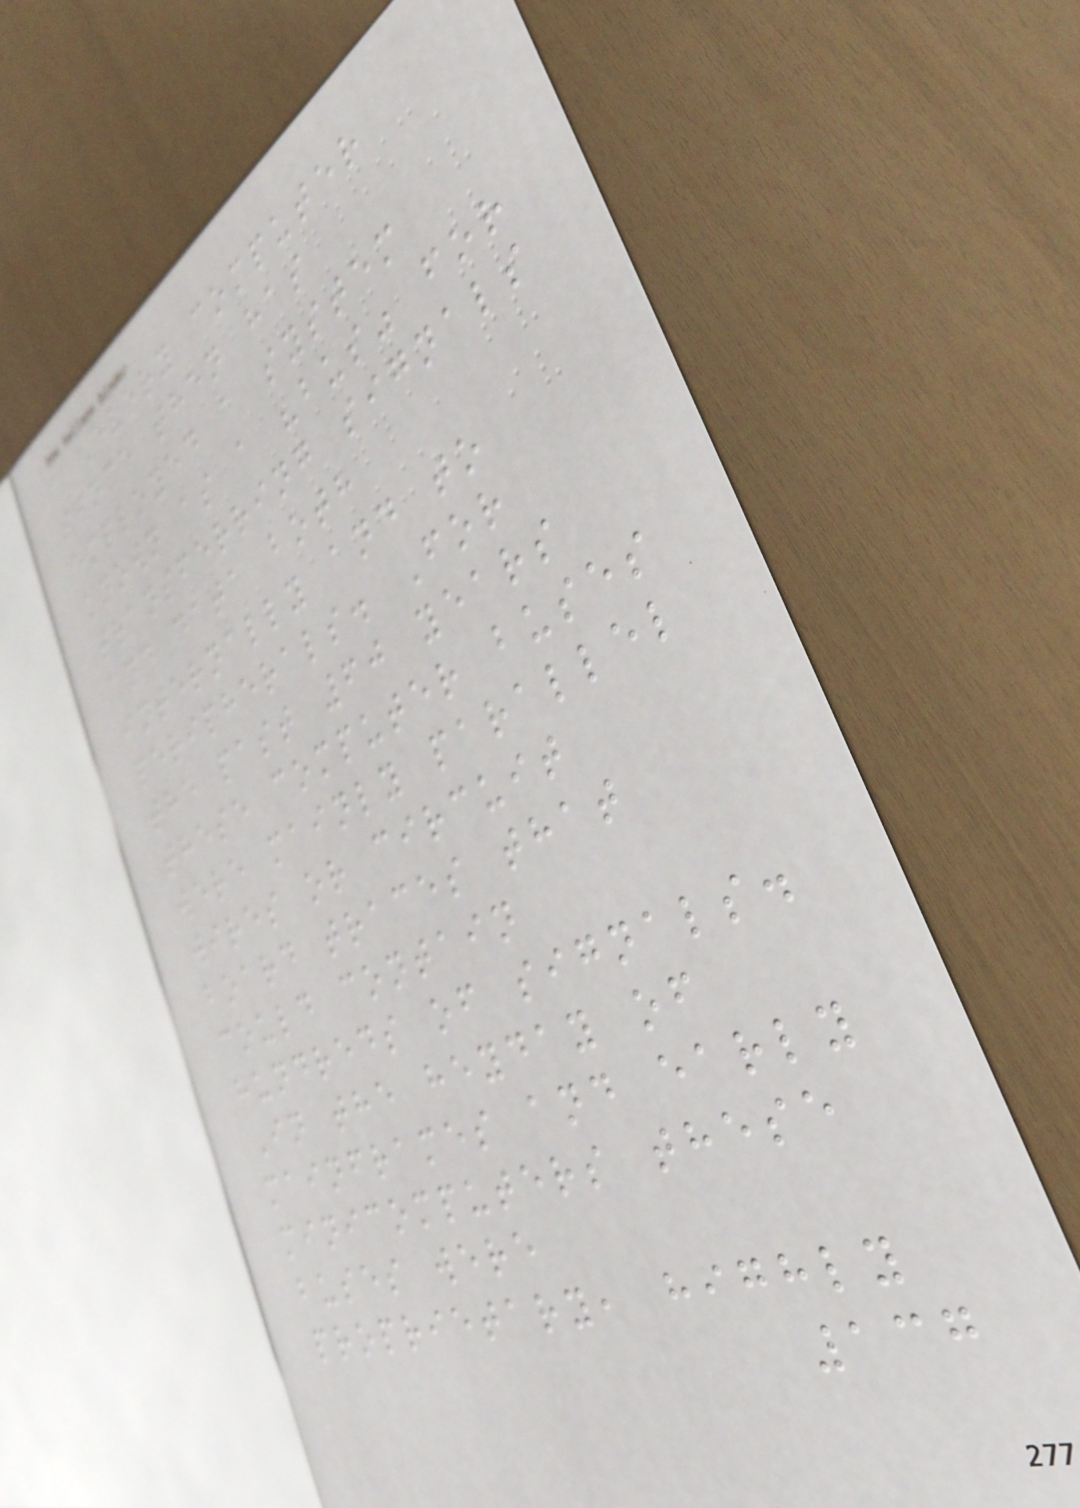Every computer
since then has
employed a system
known as a "bus" for
transferring signals
and data both
internally and to
peripherals. For
the past 60 years
these computer buses
were mainly parallel
wires or circuit
board traces that
could contain
hundreds of signals.
In the heyday of
mainframes and early
minicomputers these
buses were
proprietary, highly
137
